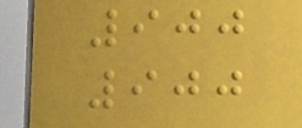900
900
